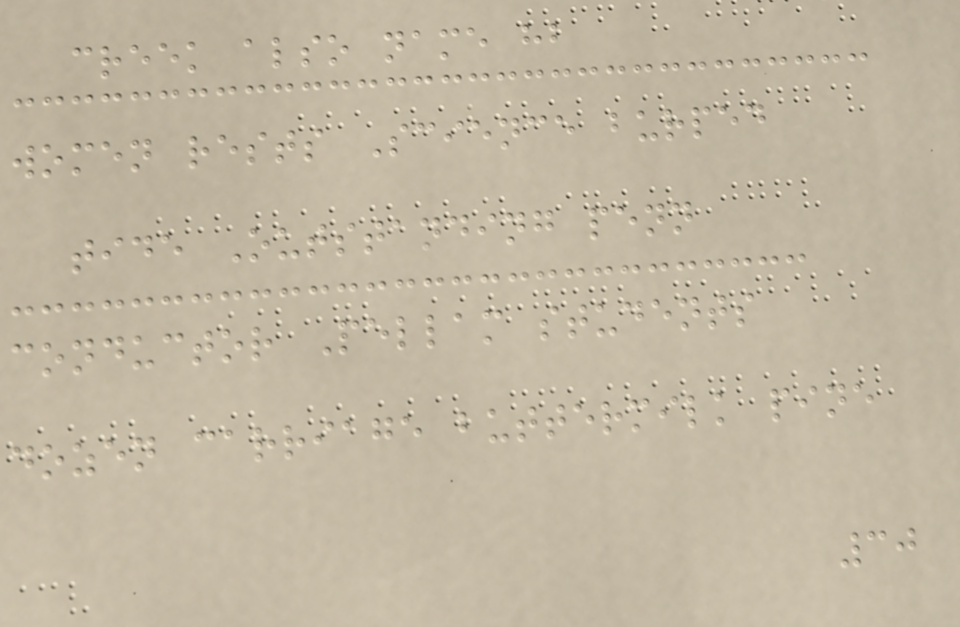creek also name hb
women rests Science burped
tide Outstanding penn
conductor Pellam students
dozen carriage buttermilk pine
30
